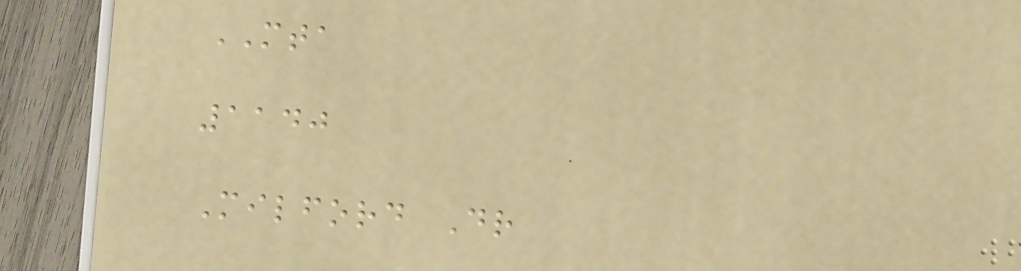MTA
1140
Milford Dr
